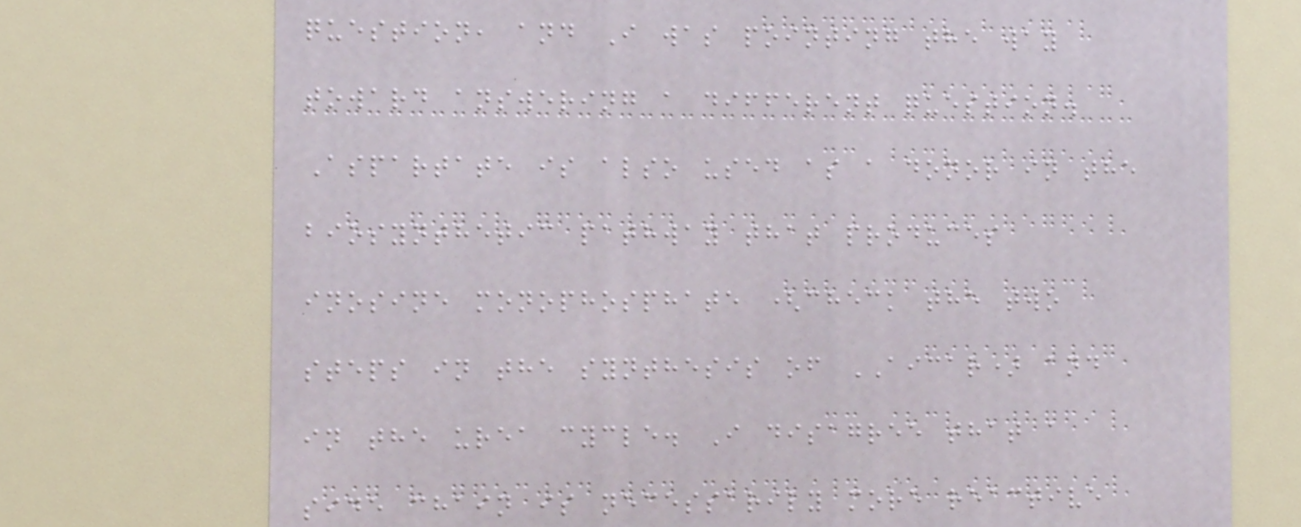question, and I was pointing the way
toward answering a different question.
Aspartate is also used as a donor in the
biosynthetic pathway that produces
inosine monophosphate (check the two
steps in the synthesis of AICAR) and
in the urea cycle. I disagree that a
side chain is necessarily more reactive
